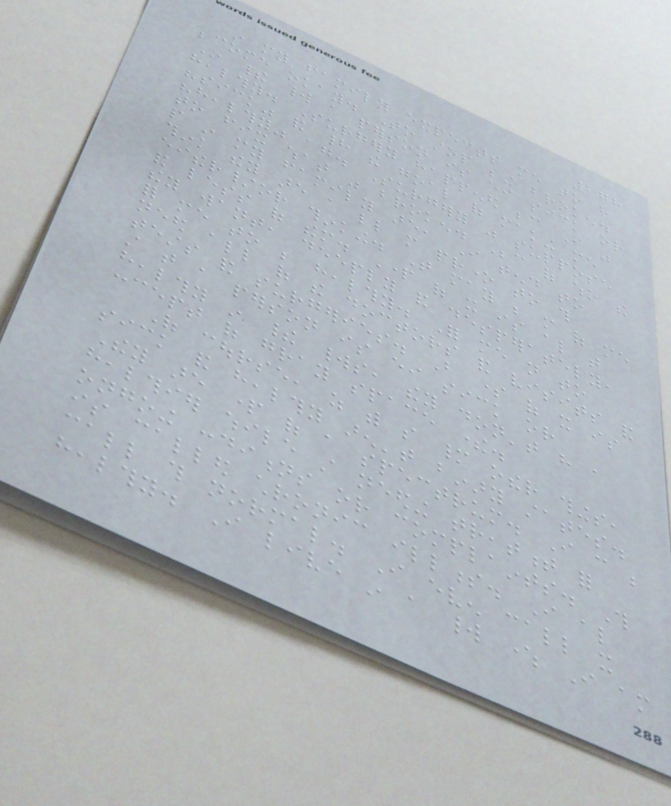278
in my family expects me to have
become okay. To stop being broken.
In their world a person is either sick or
healthy. Surgery happened because I was
"sick" and had the goal of making me
"healthy" again. Surgery was suppose
to fix what was broken. Because of who the
people in my family are, I tend to
think they are a little more prone to this
either/or thinking. That may be more of me
and less of them. Part of it is also that
they want, deeply and desperately,
for me to be healthy. For me not to
need all of the doctors and visits and
tests and surgeries. But some of it is
still that a person is either sick or
healthy in their worlds, they don't have a
concept of gray space there.
Of course, as with so many other things,
sick and healthy aren't binary states.
They are part of a spectrum. I can be
healthier while still needing treatment for
ongoing conditions or complaints. This
is called chronic illness. I also
call this normal. I even call it
healthy. I live in a world where I am
